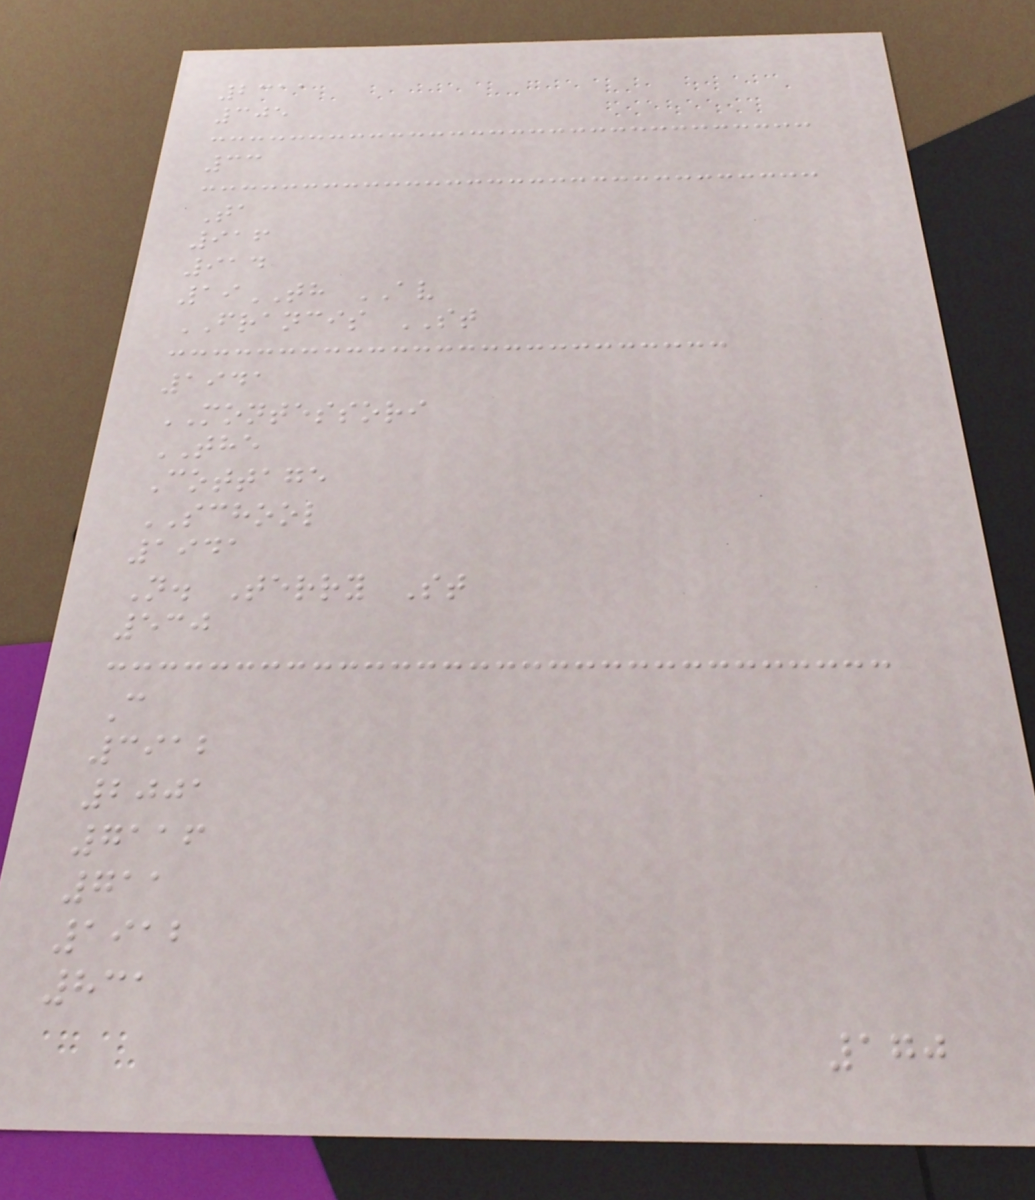2311
305
33
Ta
916
914
19TH AV
FRANCIS ST
1941
MONTESSORI
THE
Cottage
SCHOOL
1941
N. Terry St
530
C
3912
2001
7116
711
1912
831
170
